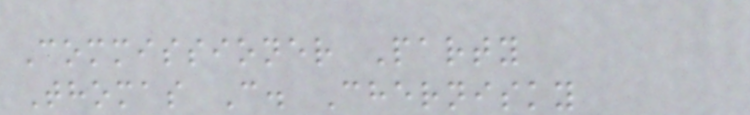Commissioner Party
Thomas C. Chernisky
